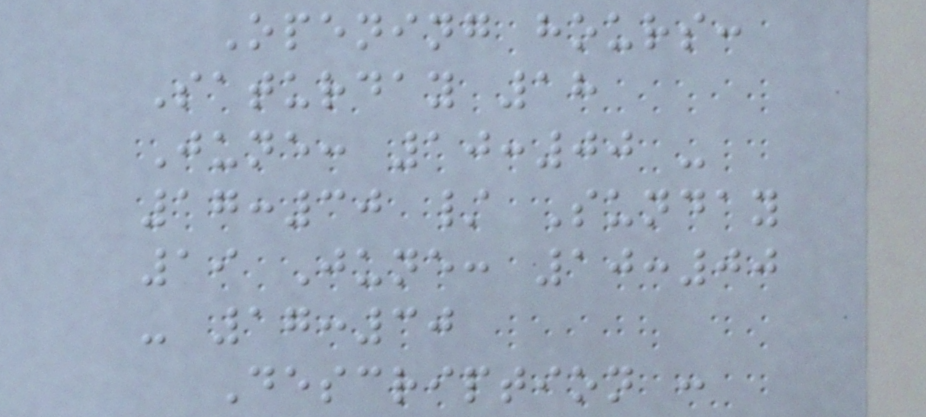Opening hours:
Saturday 18
June: 10:00 -
17:30 / Sunday
19 June: 10:00
- 17:30
Description :
